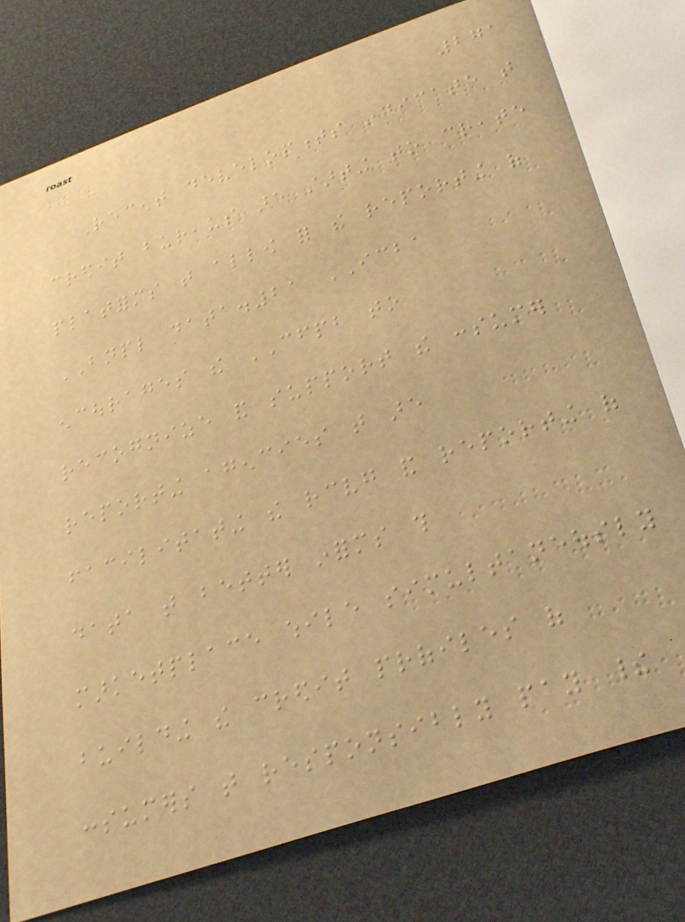271
Recent developments indicate that
credit bureaus are starting to create
platforms that allow for the reporting of
BNPL data.21 ICBA
encourages the CFPB to
recognize and support the consumer
reporting agencies that are
facilitating the receiving and reporting of
data that better informs this
marketplace while simultaneously
building the credit profiles of
consumers that responsibly pay their
